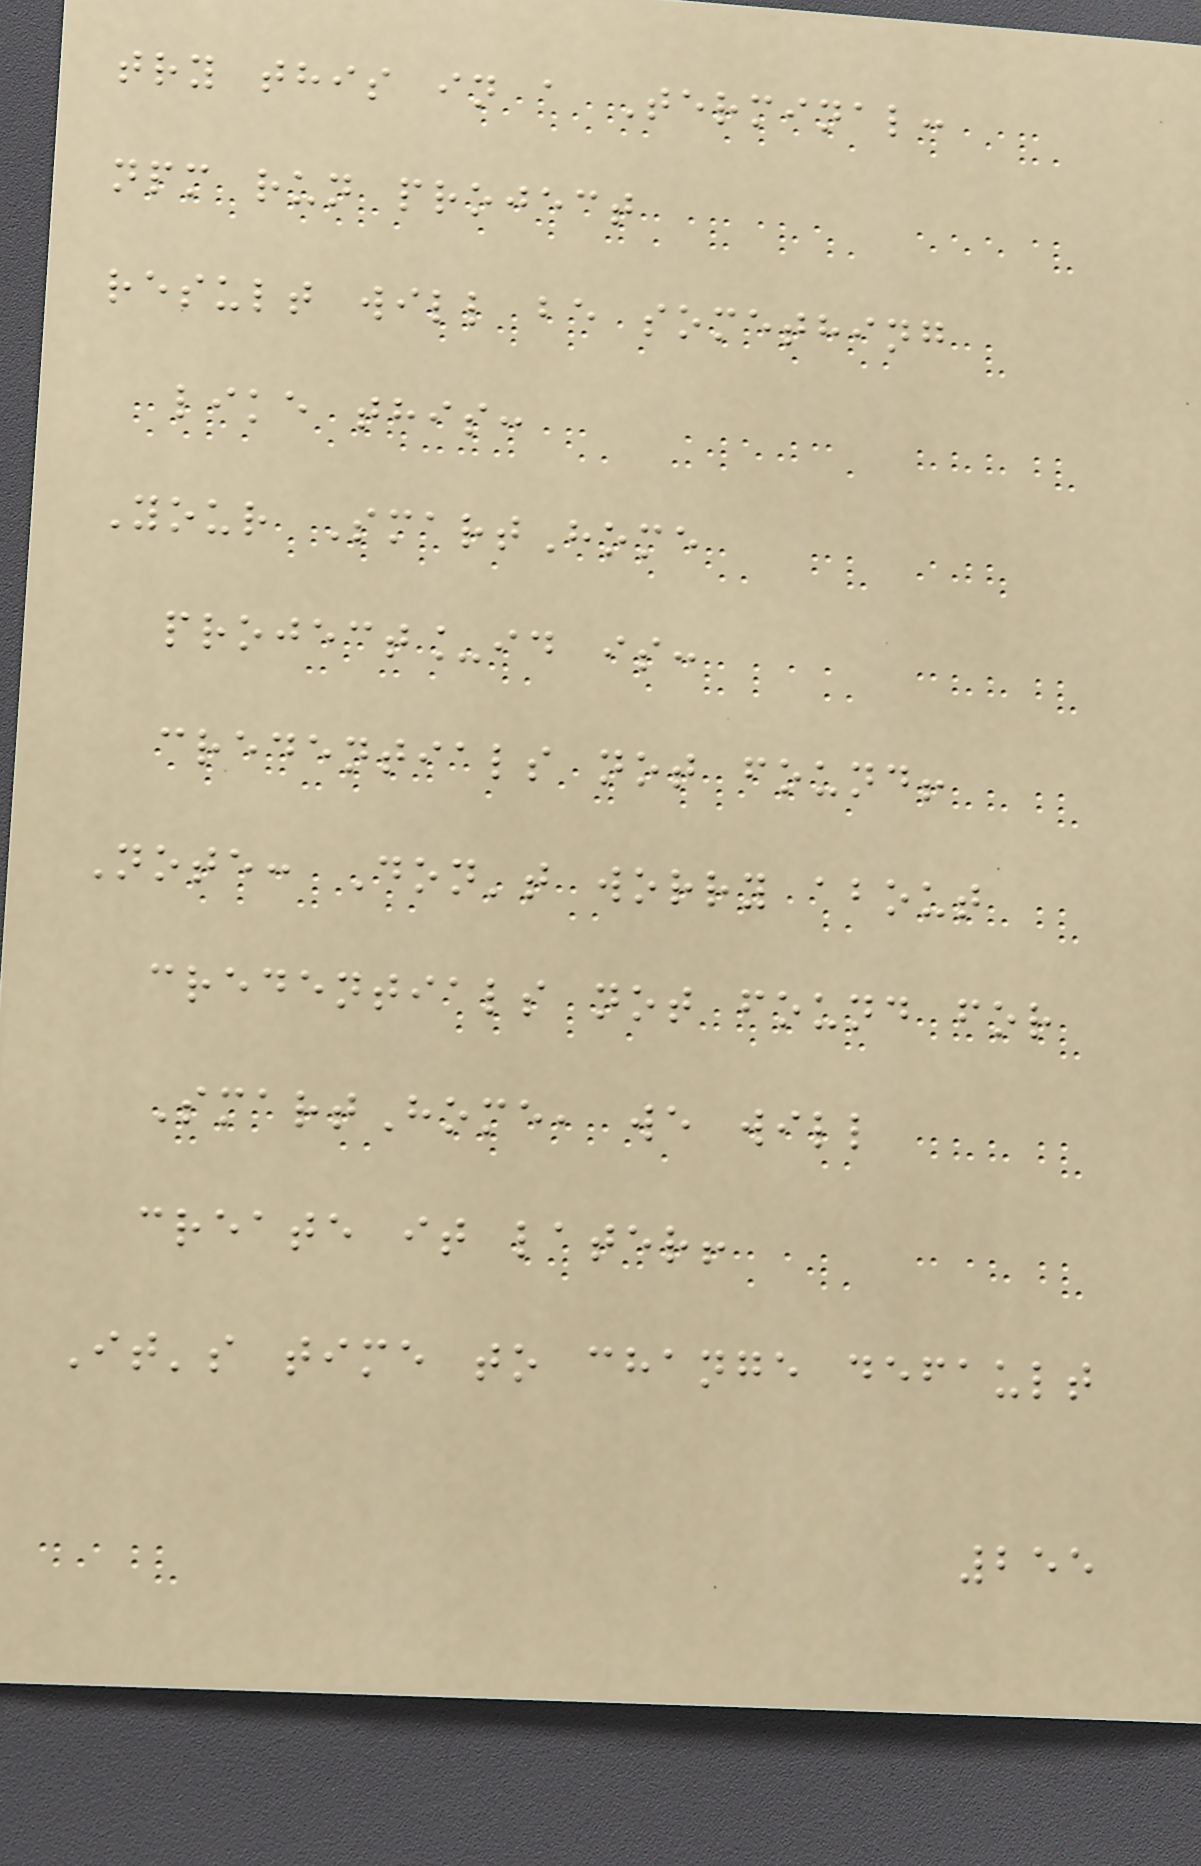try this in a Terminal:
npm run project
result will be something
like this:
Your SmartHome
project_id is:
credentials not found!
Note: Don't worry about
credentials not found for
SmartHome, we will
create it later!
It's time to change default
255
